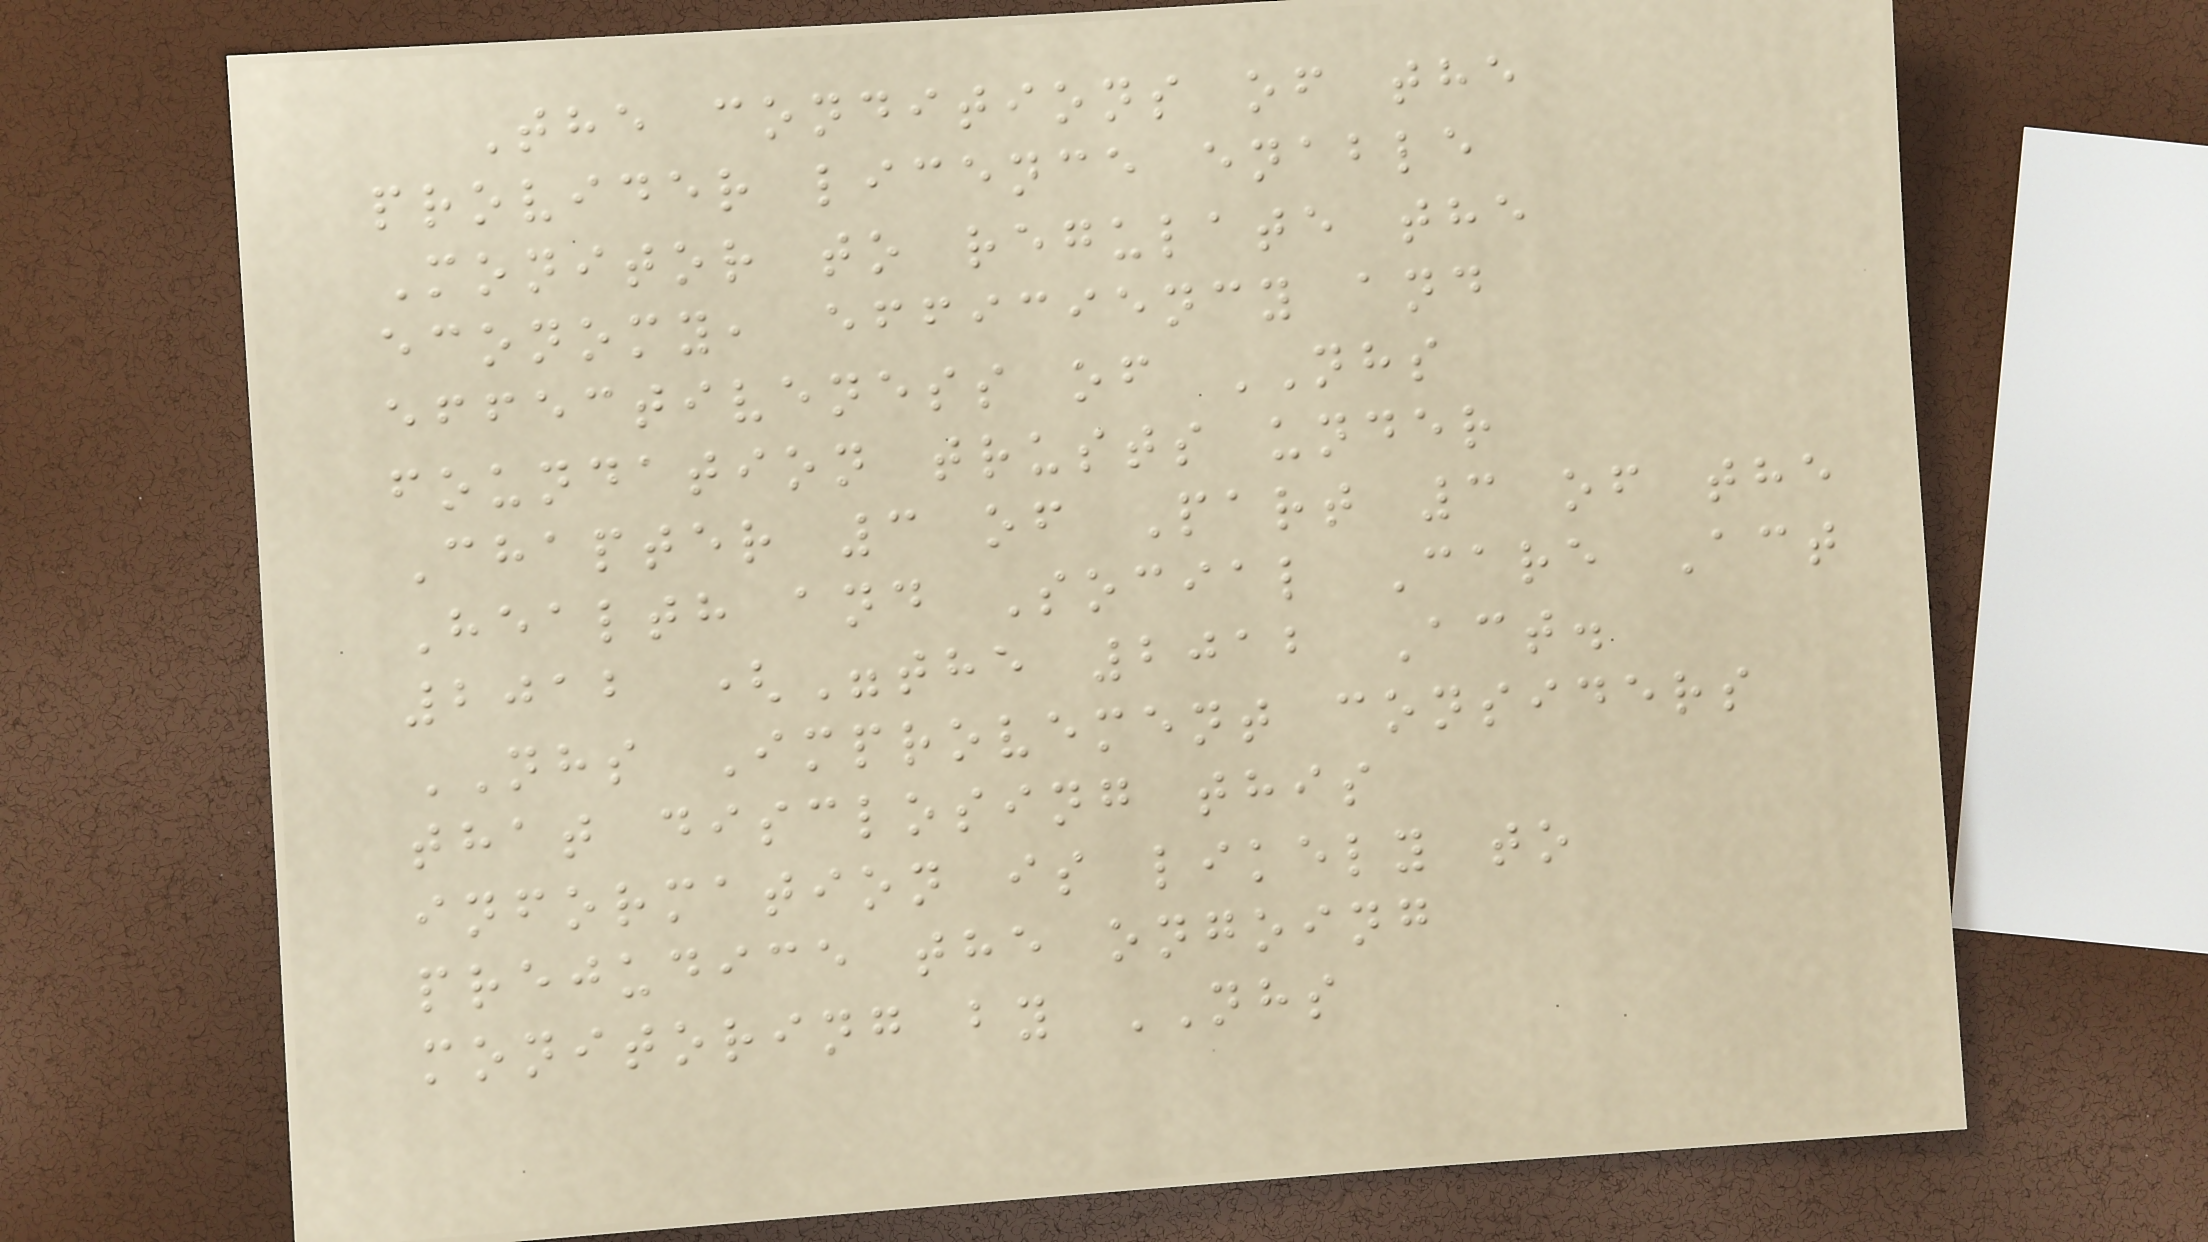The conditions of the
provider licence enable
Monitor to regulate the
economy, efficiency and
effectiveness of NHS
foundation trusts under
Chapter 3 of Part 3 of the
Health and Social Care Act
2012 ("the 2012 Act.
NHS Improvement considers
that disclosing this
information is likely to
prejudice the ongoing
monitoring by NHS
